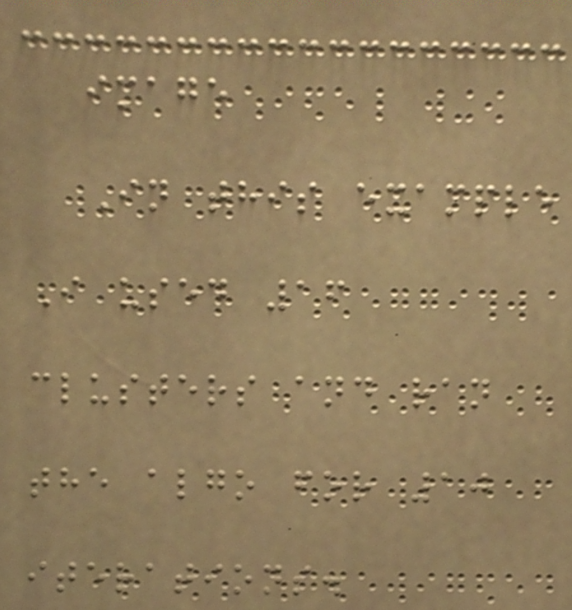image
In this example
I used 16
clusters and ran
the algo for 10
iterations.
